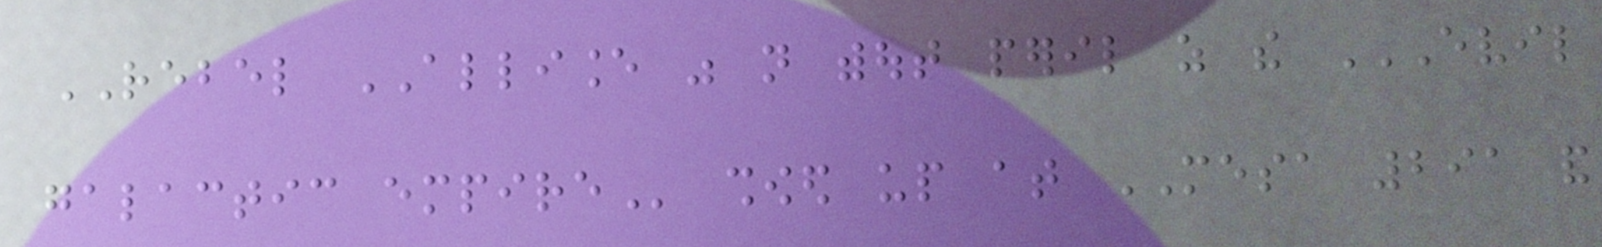REBEL ALLIANCE was not without peril as the EVIL
GALACTIC EMPIRE showed up at MESA 291 and
